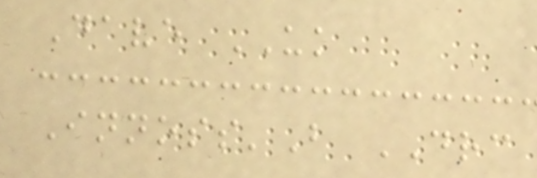Dave UK
Innoss'B DRC
